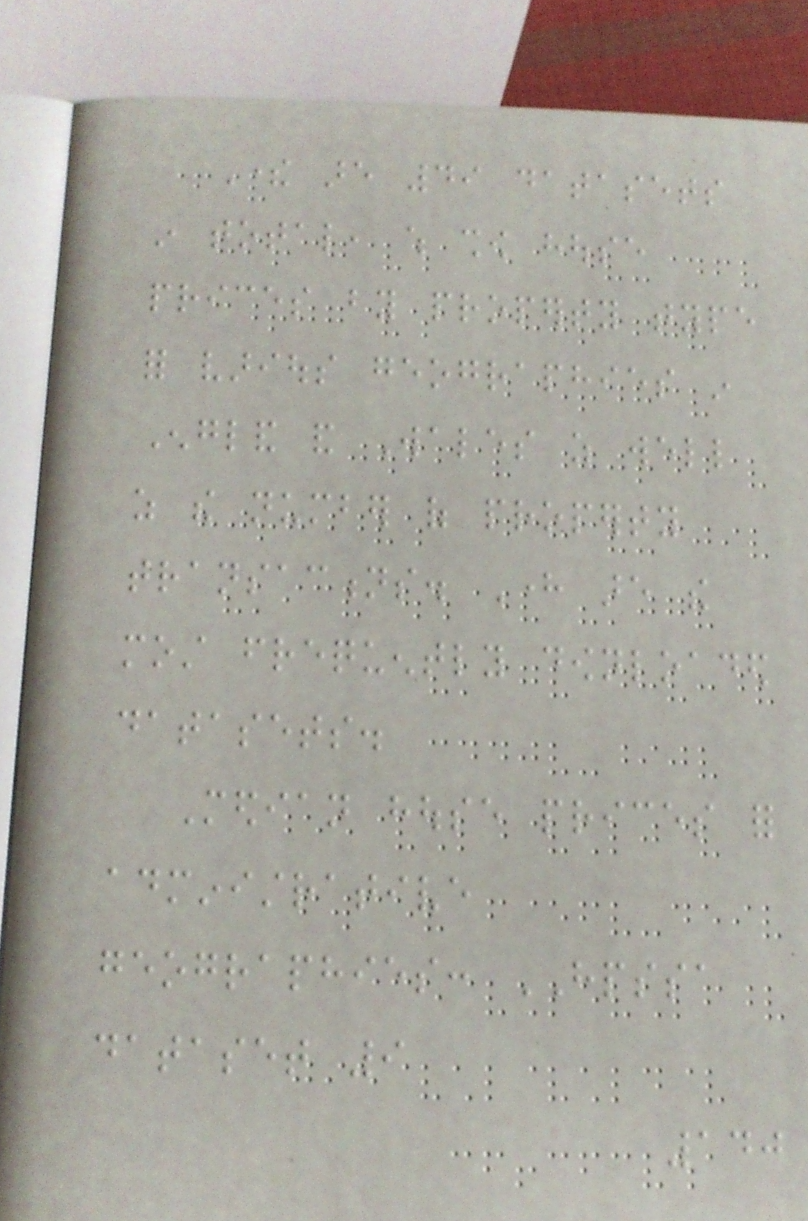There are 49 datasets
in total, which show house
prices by property type
for various geographies in
England and Wales as well
as the number of property
transactions. Here are the
most frequently downloaded
datasets.
Median house prices for
administrative
geographies: HPSSA
dataset 9
140
